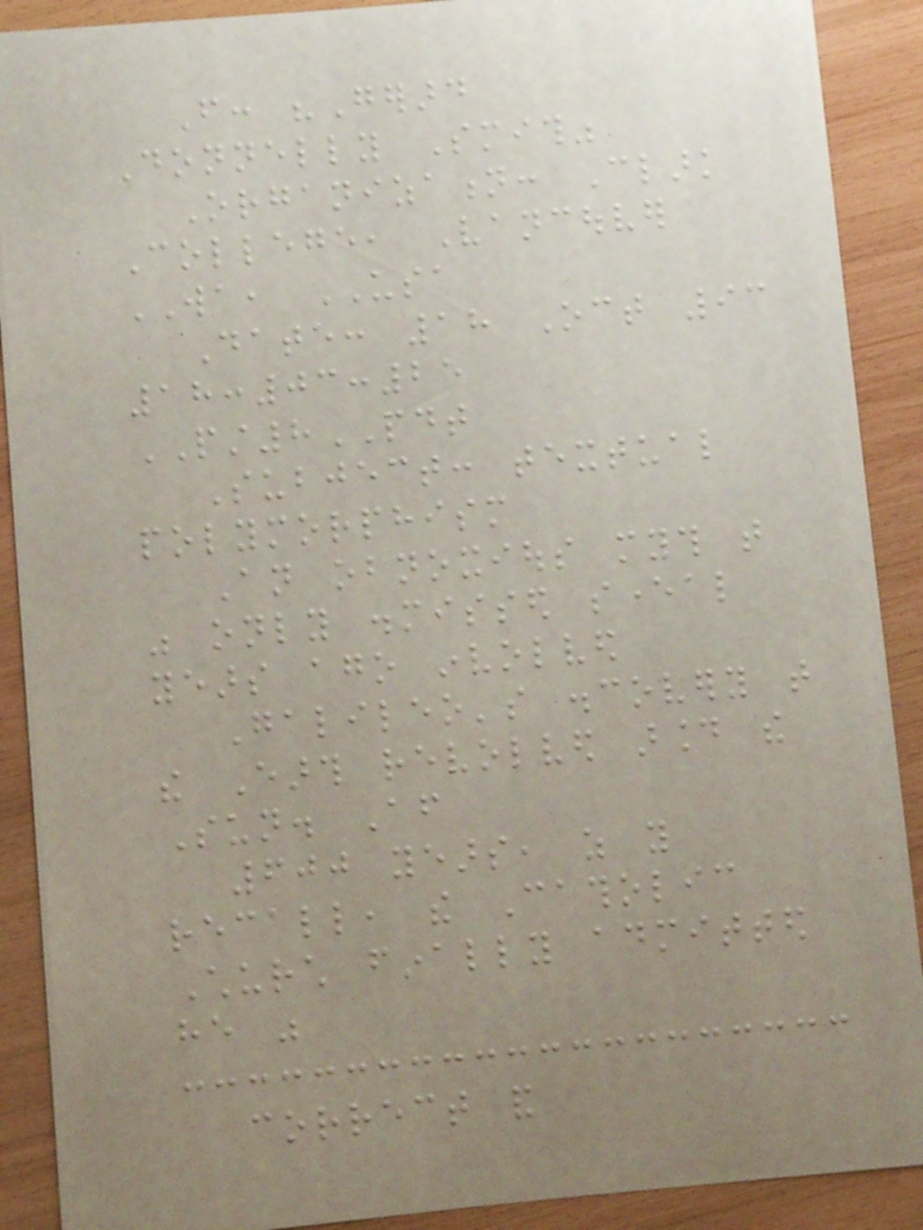From: "Gerard
Donnelly Smith"
Organization: Clark
College, Vancouver
WA, USA
Date: 18 Oct 93
18:03:25
PST8PDT
Subject: textual
polymorphism
An obnoxious myth that
was only dismissed several
years ago involved
Galileo's discovery that
the Earth revolved around the
Sun. After
600 years, as you
recall, the Catholic
Church finally admitted
he was
correct and
